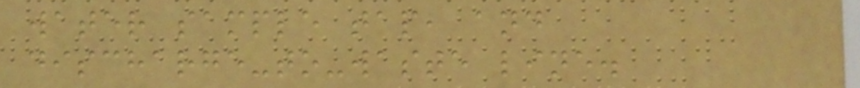water sample tap, and
discharge-to-waste line.
